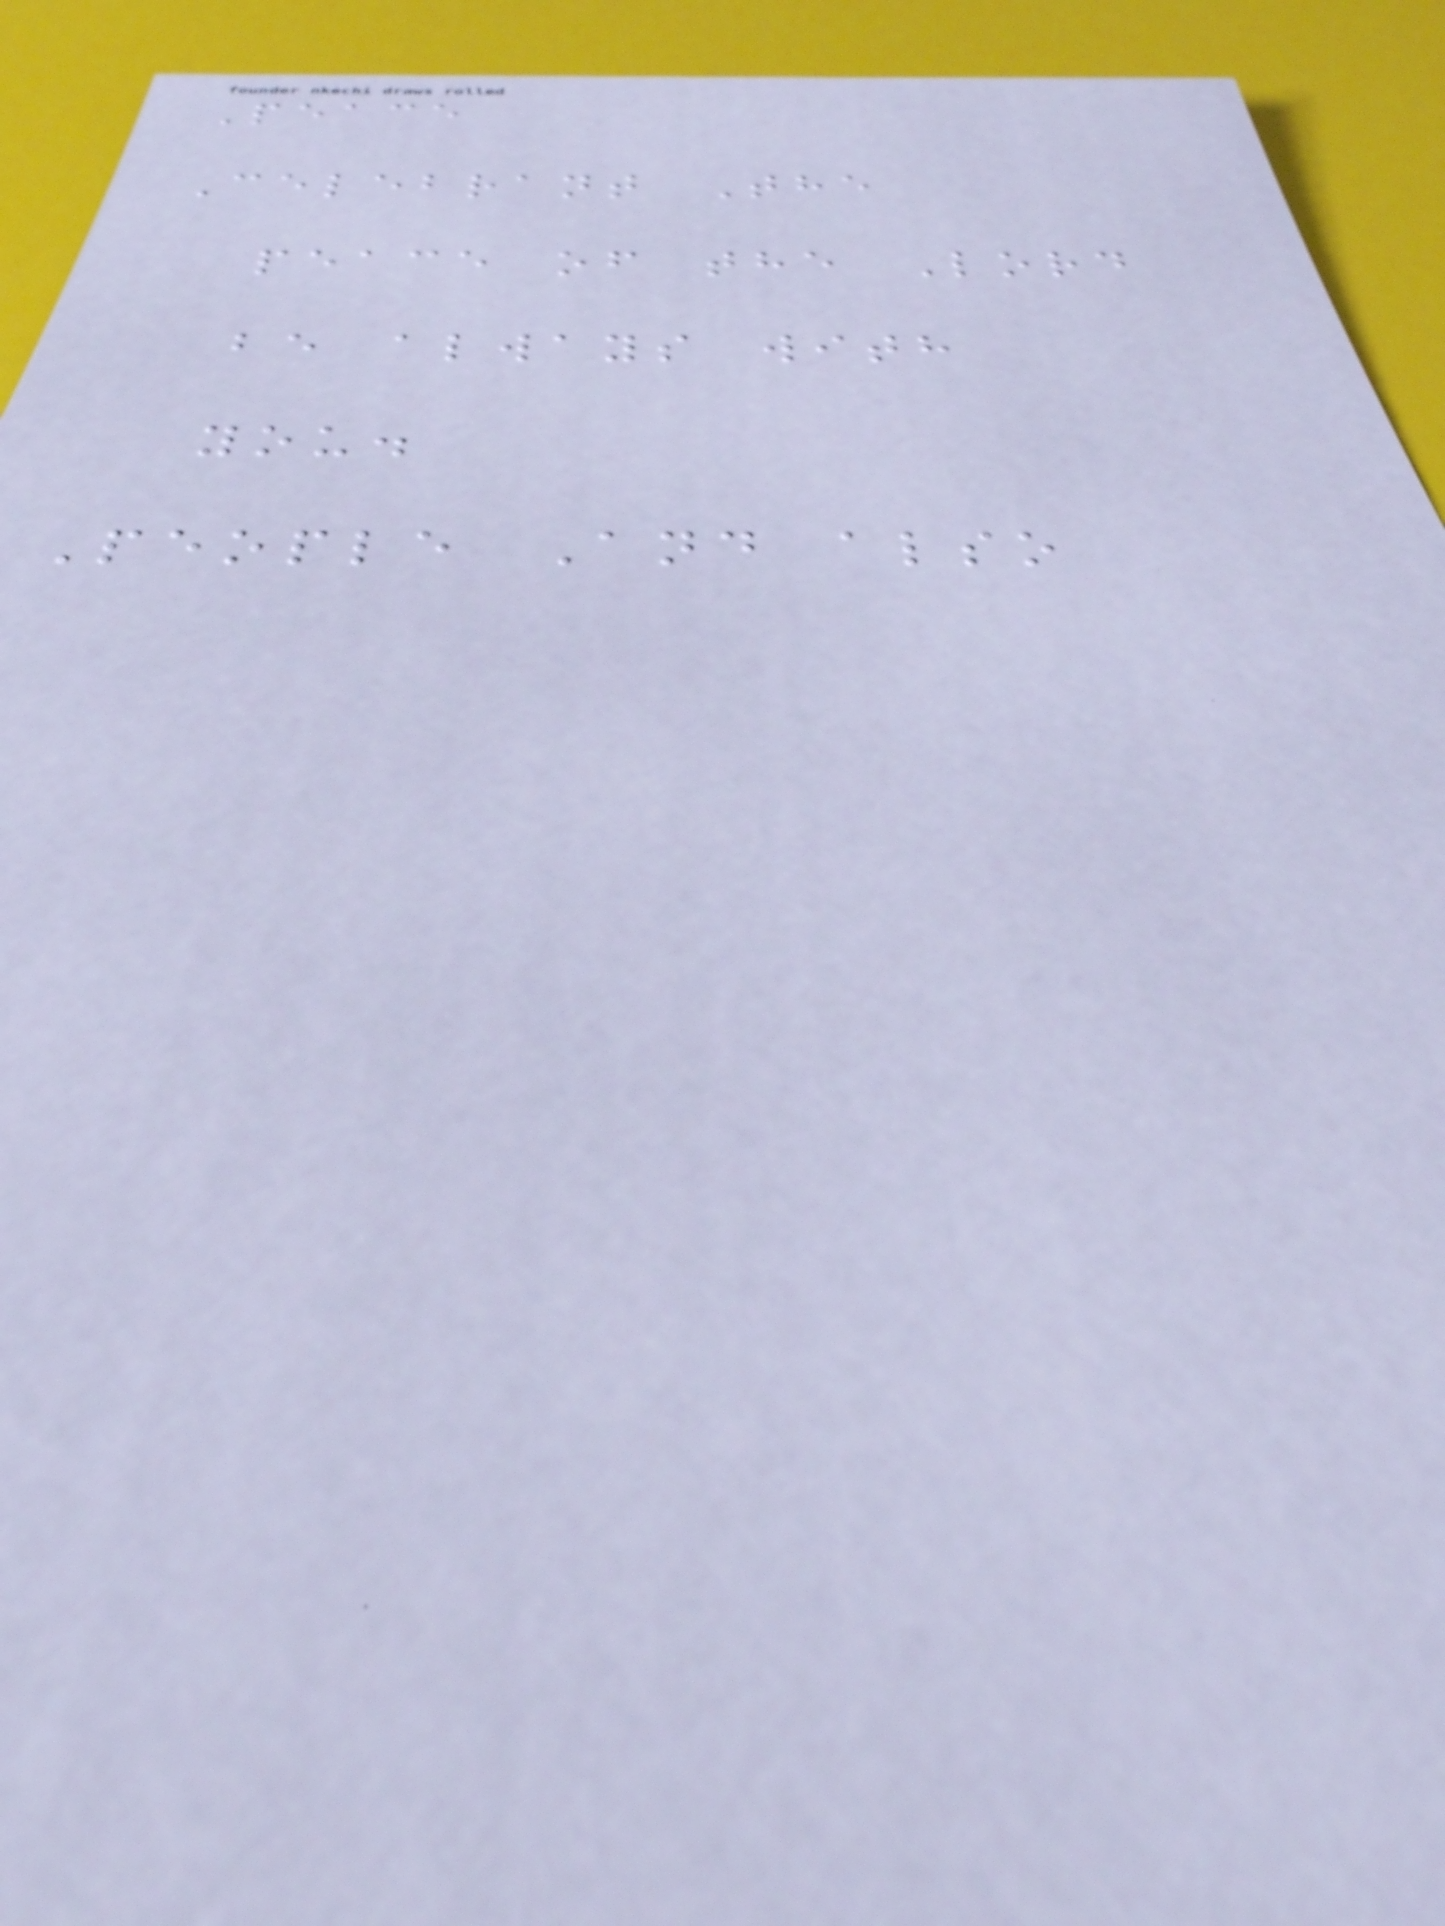Peace
Celebrant The
peace of the Lord
be always with
you.
People And also
